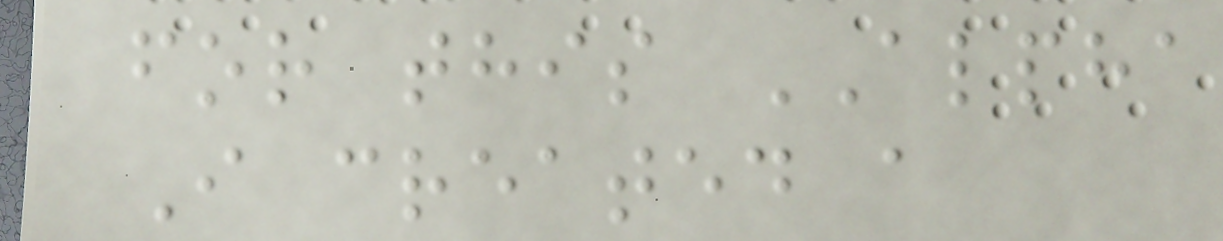for this ALPHA
I created a
